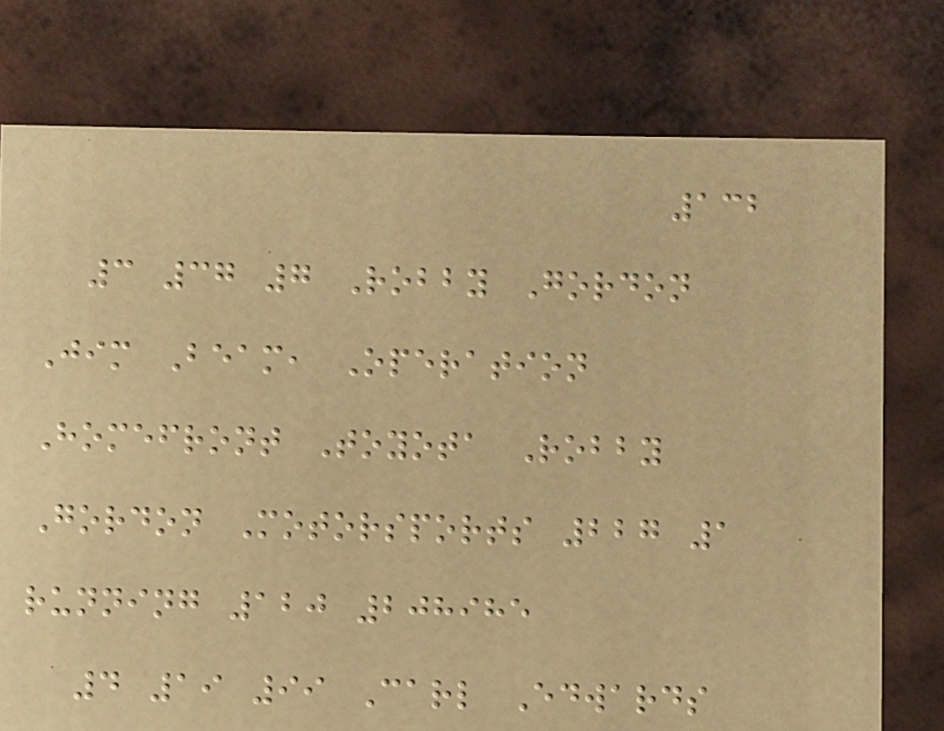132
3 37 7 Robby Gordon
Jim Beam, Operation
Homefront Toyota Robby
Gordon Motorsports 227 1
running 120 208985
4 19 99 Carl Edwards
